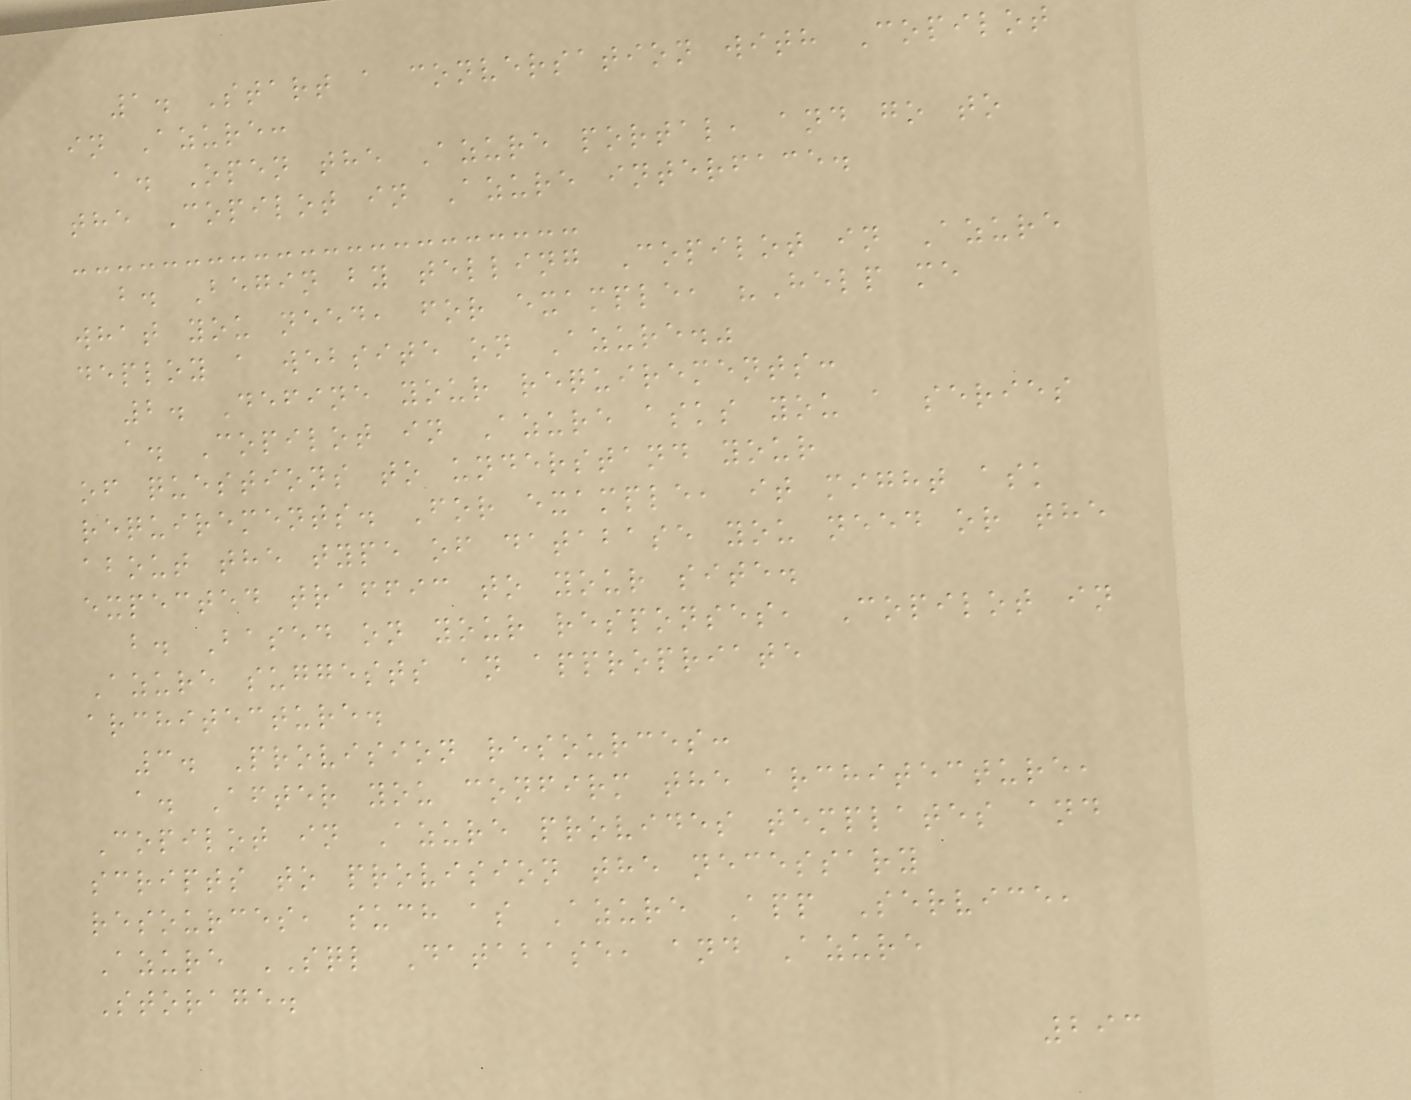1. Start a conversation with Copilot
in Azure:
a. Open the Azure portal, and go to
the Copilot in Azure interface.
b. Begin by telling Copilot in Azure
what you need, for example, "Help me
deploy a website on Azure."
2. Define your requirements:
a. Copilot in Azure asks you a series
of questions to understand your
requirements. For example, it might ask
about the type of database you need or the
expected traffic to your site.
b. Based on your responses, Copilot in
Azure suggests an appropriate
architecture.
3. Provision resources:
a. After you confirm the architecture,
Copilot in Azure provides templates and
scripts to provision the necessary
resources, such as Azure App Service,
Azure SQL Database, and Azure
Storage.
293
